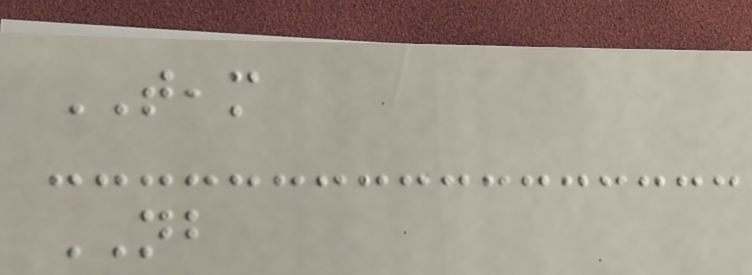TEAM
NB
